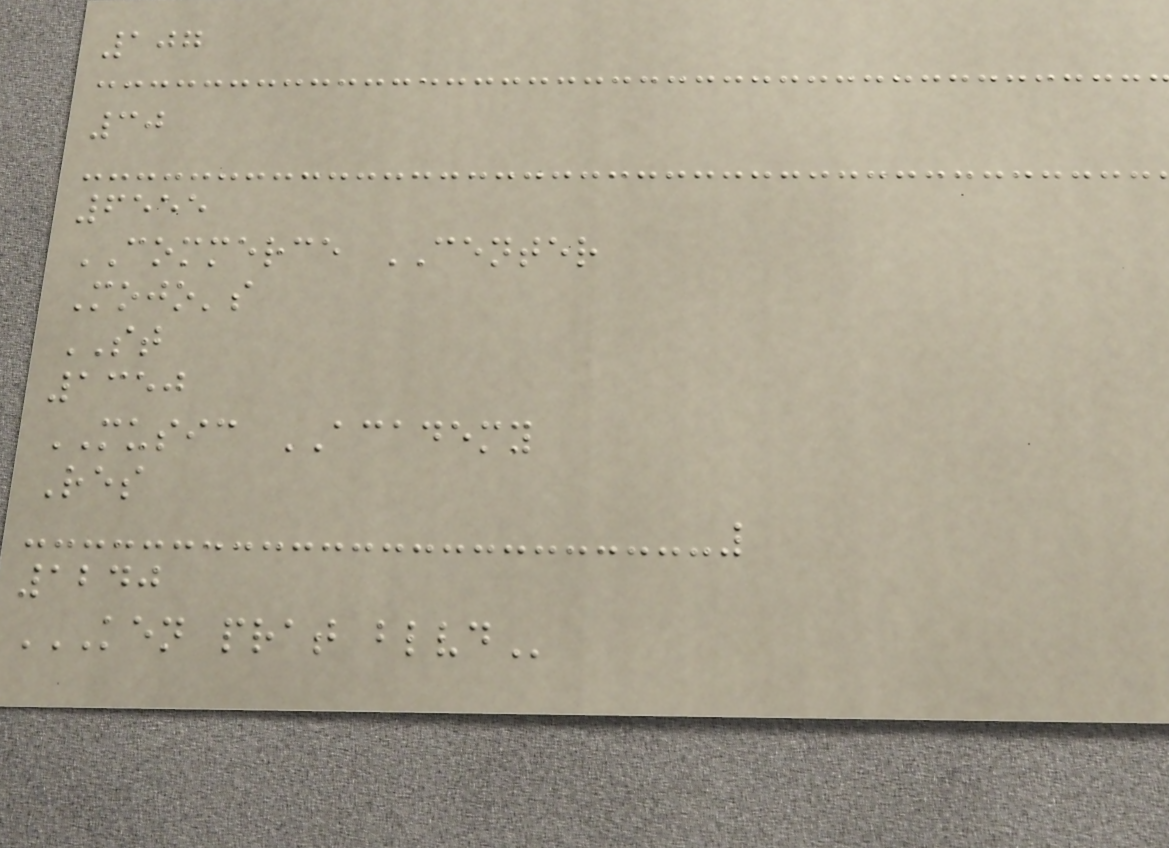107
30
6555
COMMERCE CENTER
Mojo's
ST
1350
MUSIC ACADEMY
Res
1240
KEN PRAT BLVD
